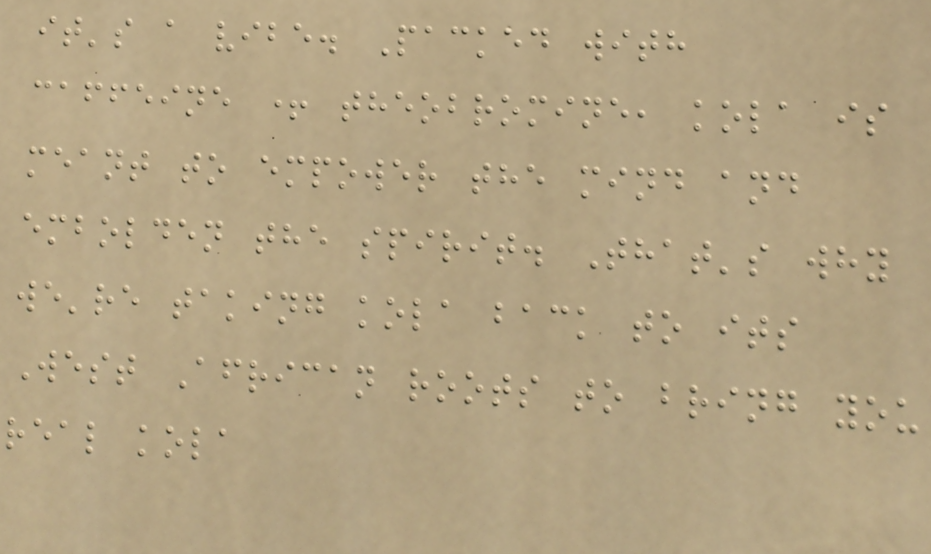it's a vibe. Packed with
caffeine + theobromine, kola is
meant to empower the mind and
embolden the spirit. That's why
we're taking kola back to its
West African roots to bring you
real kola
